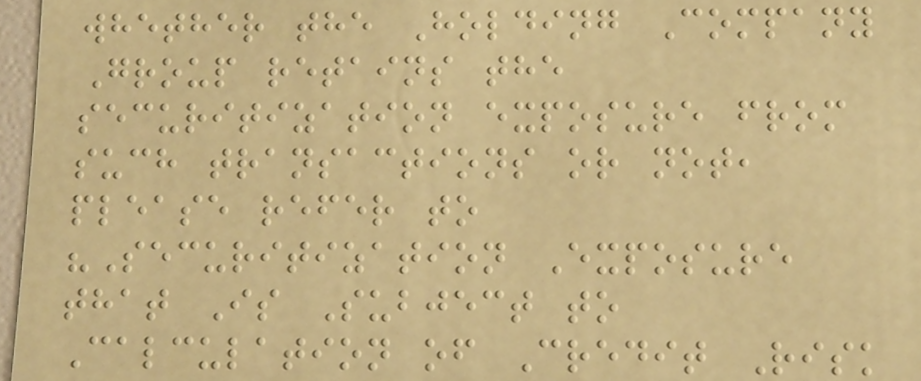whether the Holding Company
Group retains the
securitization exposure from
such transactions or not,
please refer to
"Securitization Exposure
that Is Subject to
Calculation of Credit Risk
